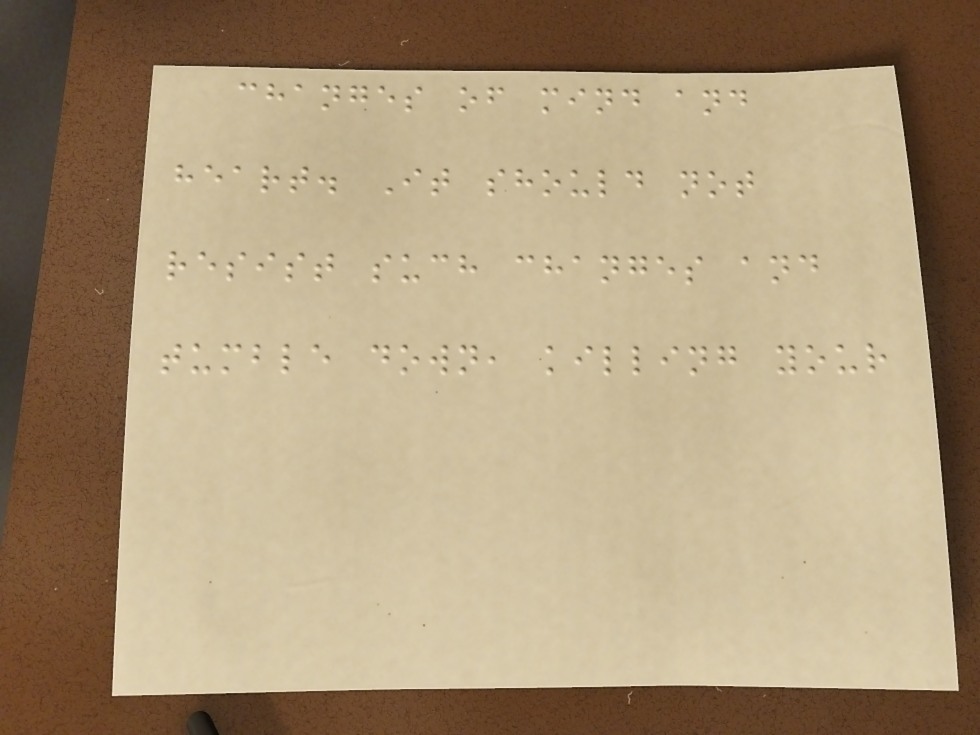changes of mind and
heart. It should not
resist such changes and
tumble down, killing your
